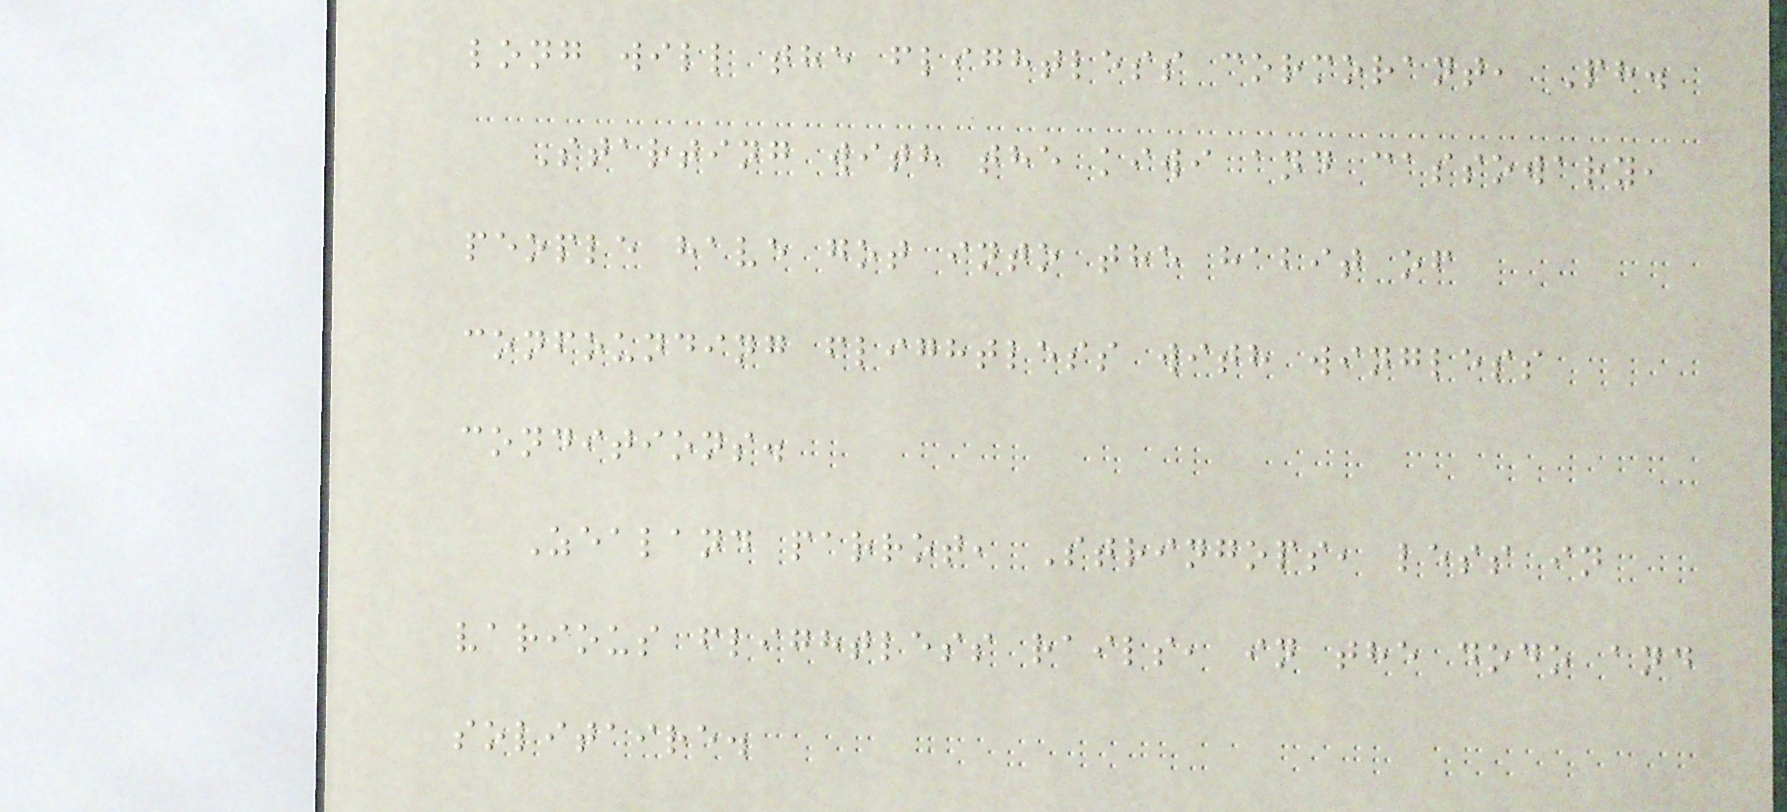long will the flightless cormorant, Ph.
Starting with the kiwi and cassowary,
people have got into the habit of
confounding flightless with wingless
conditions.
Zealand parrot, Stringops, less in
various flightless rails, in the dodo and
solitaire.
